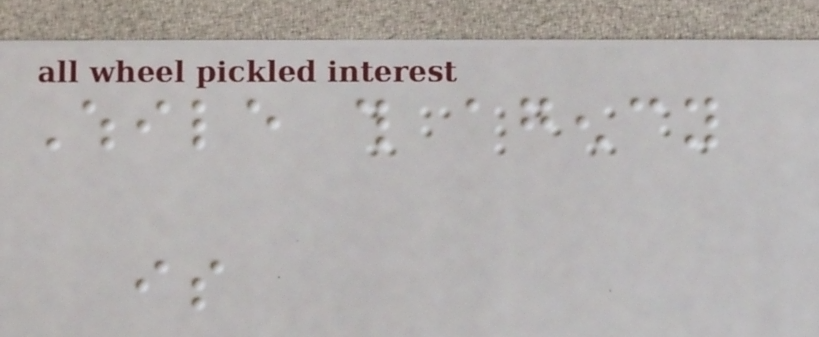While this agency
is
